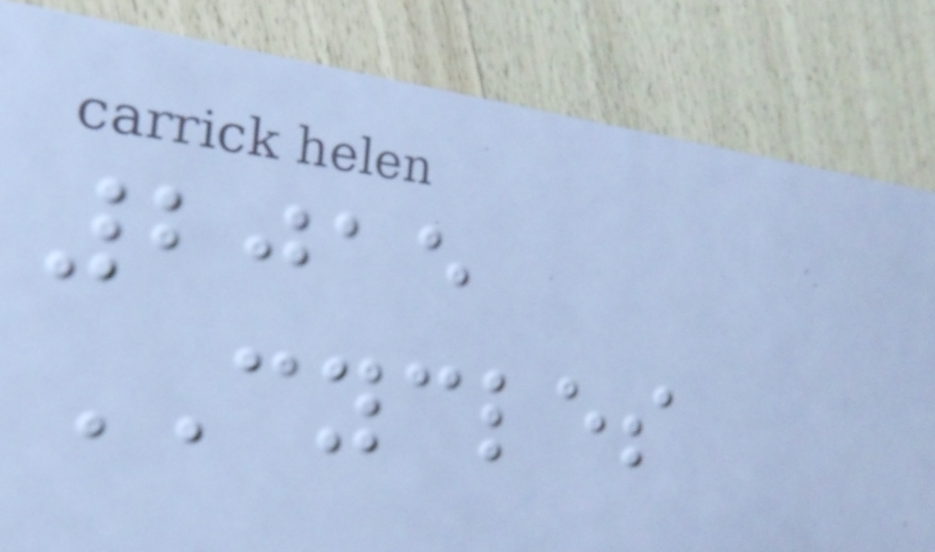2015
CYCLES
